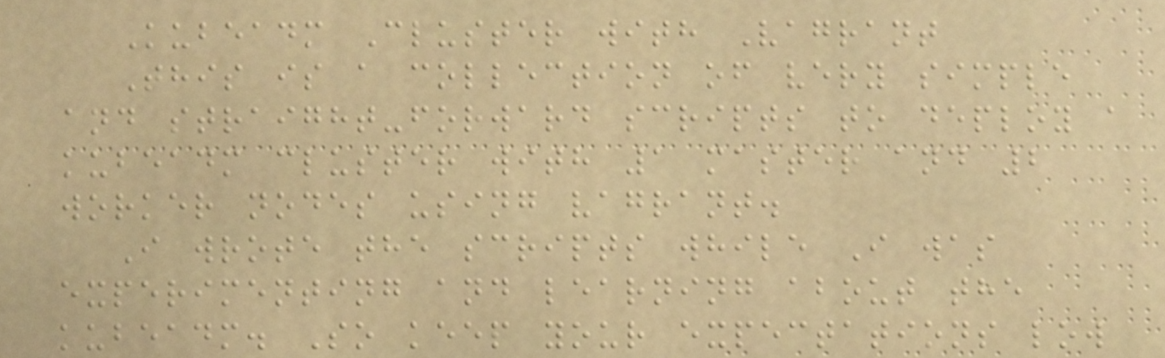Kubeadm Cluster with Vagrant
This is a collection of very simple
and straight-forward scripts to deploy a
kubeadm cluster with 1 master and 2
worker nodes using vagrant.
I wrote the scripts while I was
experimenting and learning about the
kubeadm. So keep your expectations low
